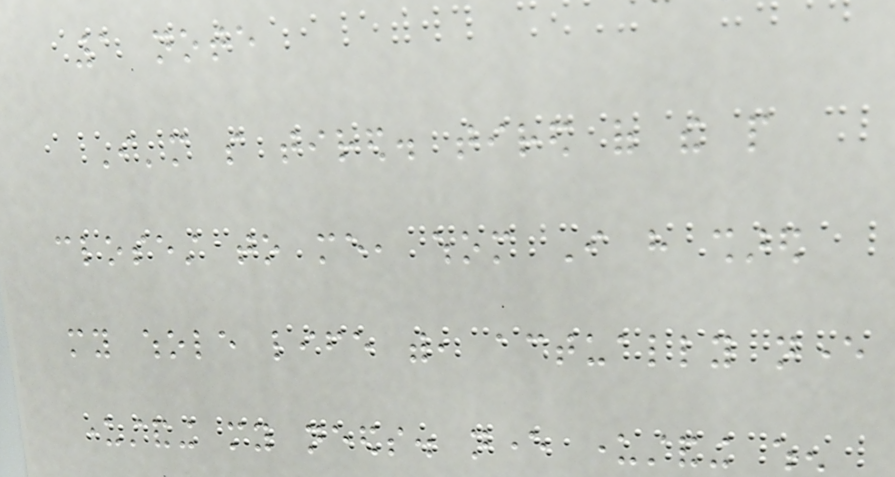1 note
I'm so tired. tired of the people
closest to me, whom I have shared
my whole life with, actually never
understanding my needs. never understanding when
